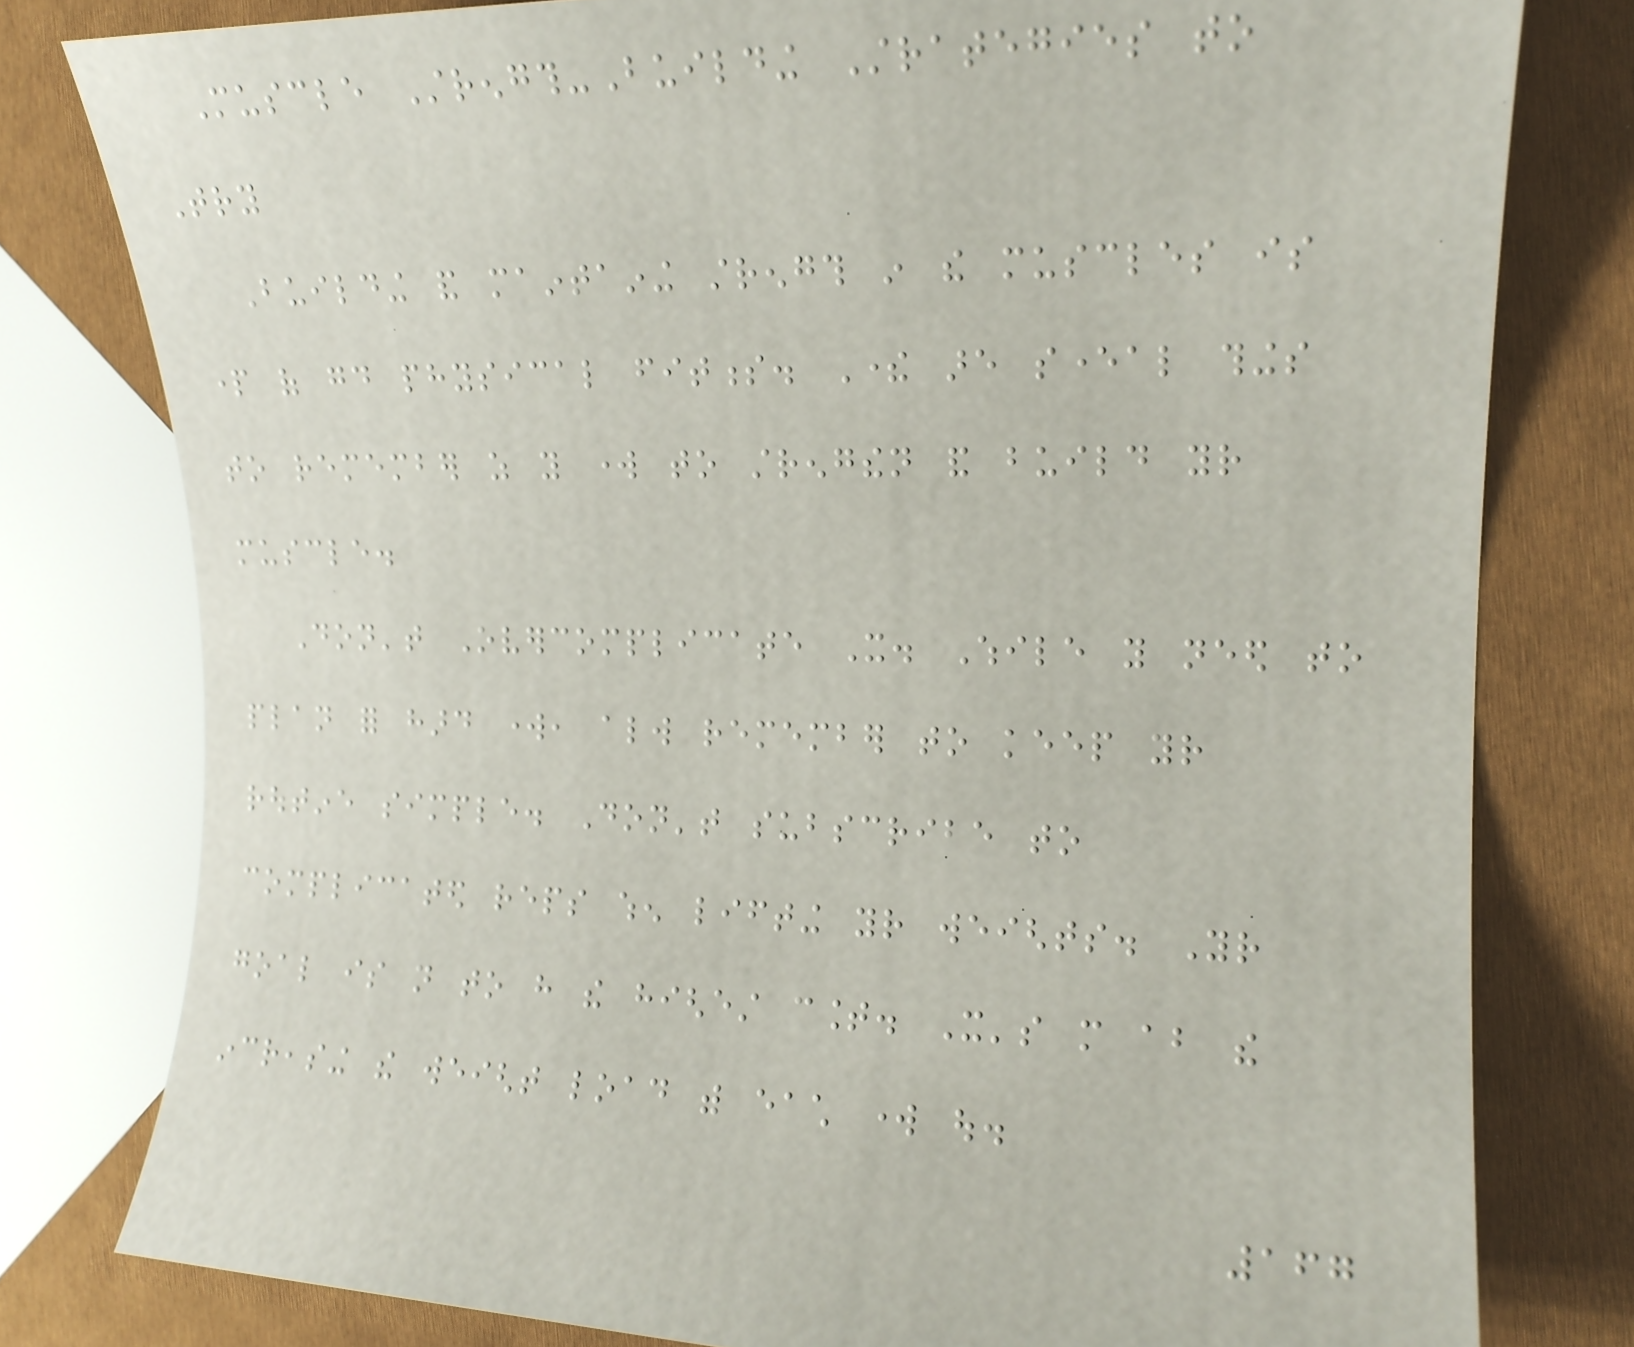Muscle Strength-Building Strategies to
Try
Building and maintaining strength in the muscles is
part of good physical fitness. There are several things
to remember as you work to strengthen and build your
muscle.
Don't Overcomplicate It. While you need to
plan for hard work, always remember to keep your
routine simple. Don't subscribe to
complicated reps when lifting your weights. Your
goal is not to have the highest count. It's more about the
increasing the weight load with each work out.
167
